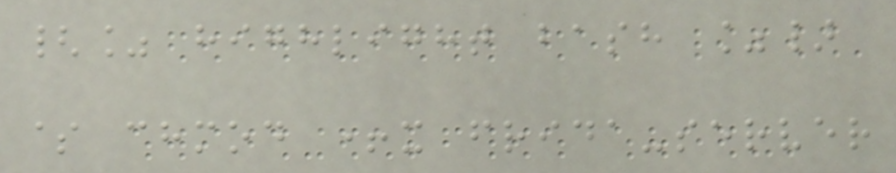{% highlight bash %}
$ chmod +x frida-server
